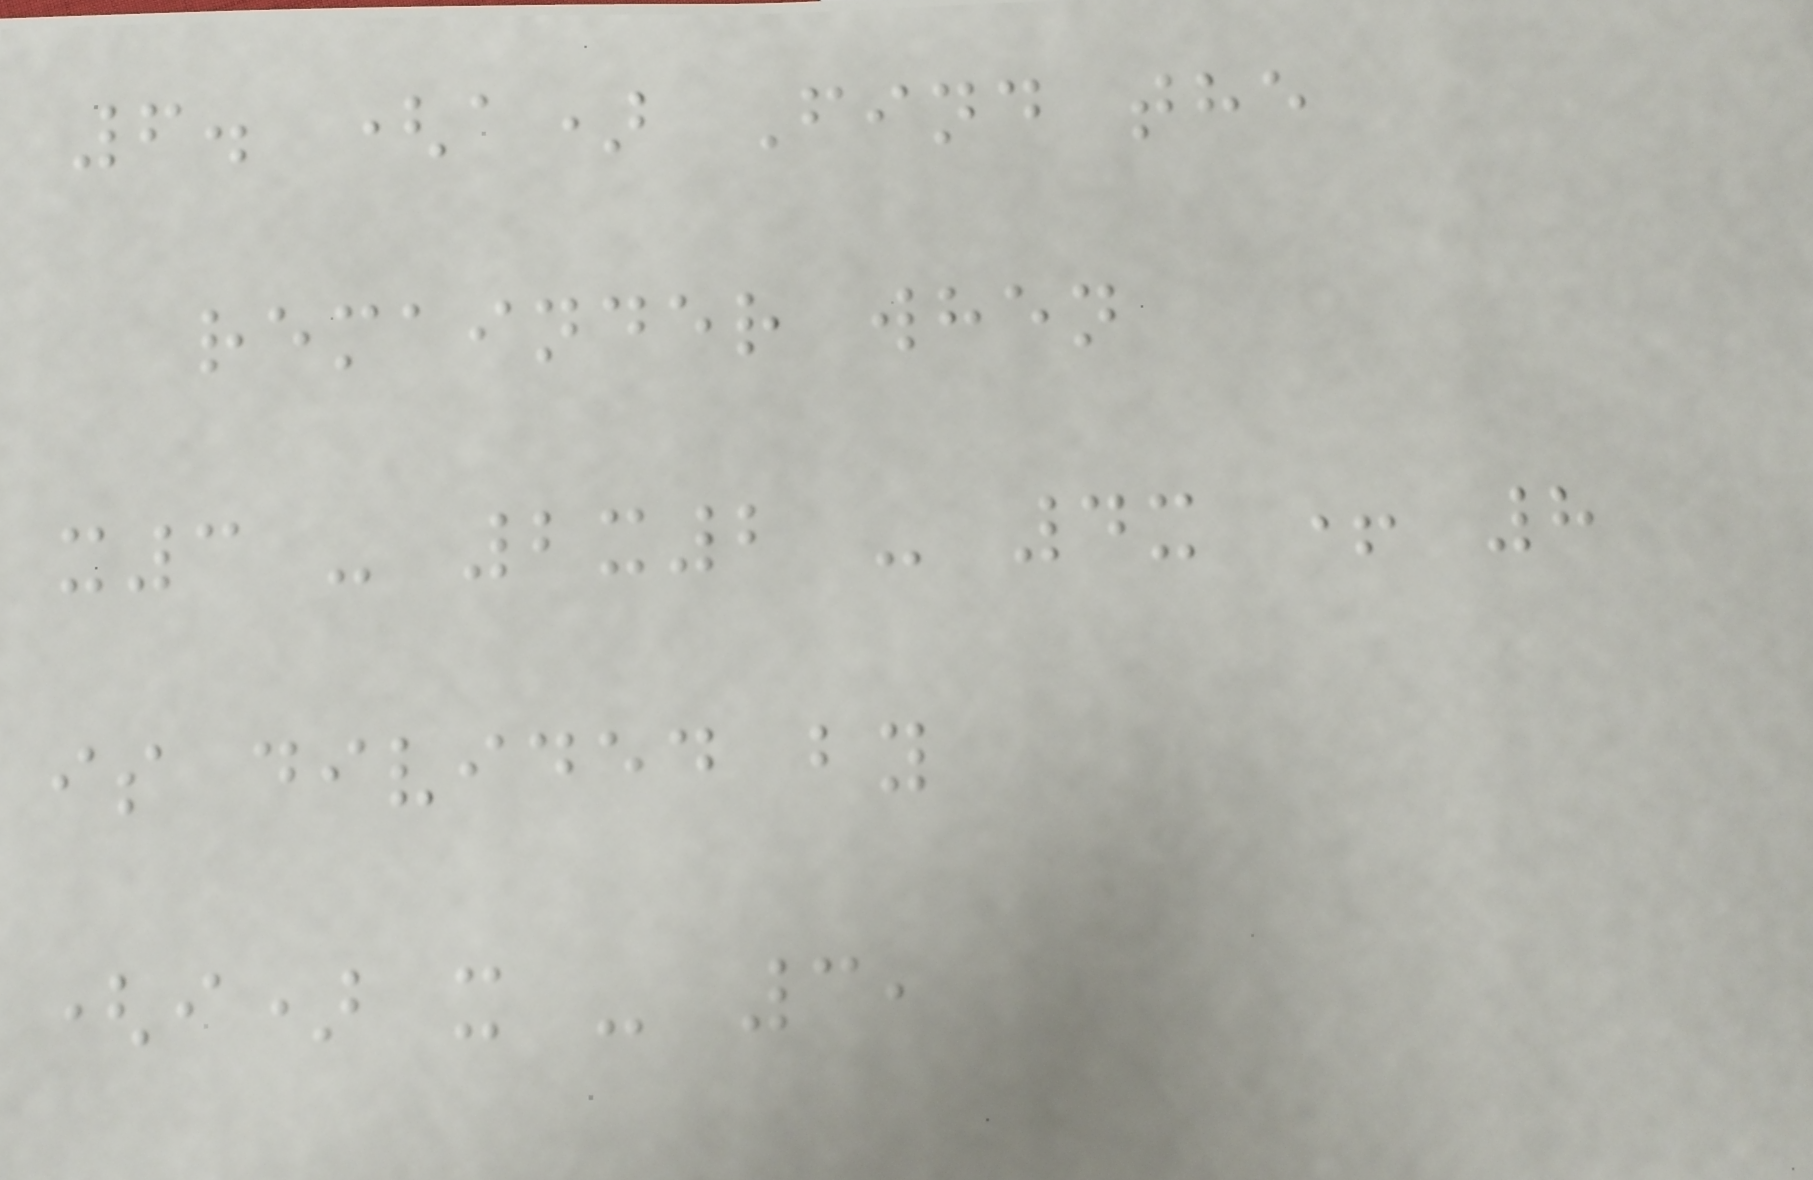6. (a) Find the
remainder when
x3 - 2x2 - 4x + 8
is divided by
(i) x - 3,
